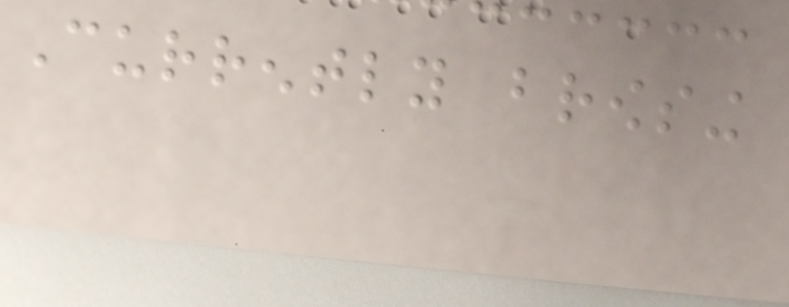Currently browsing
